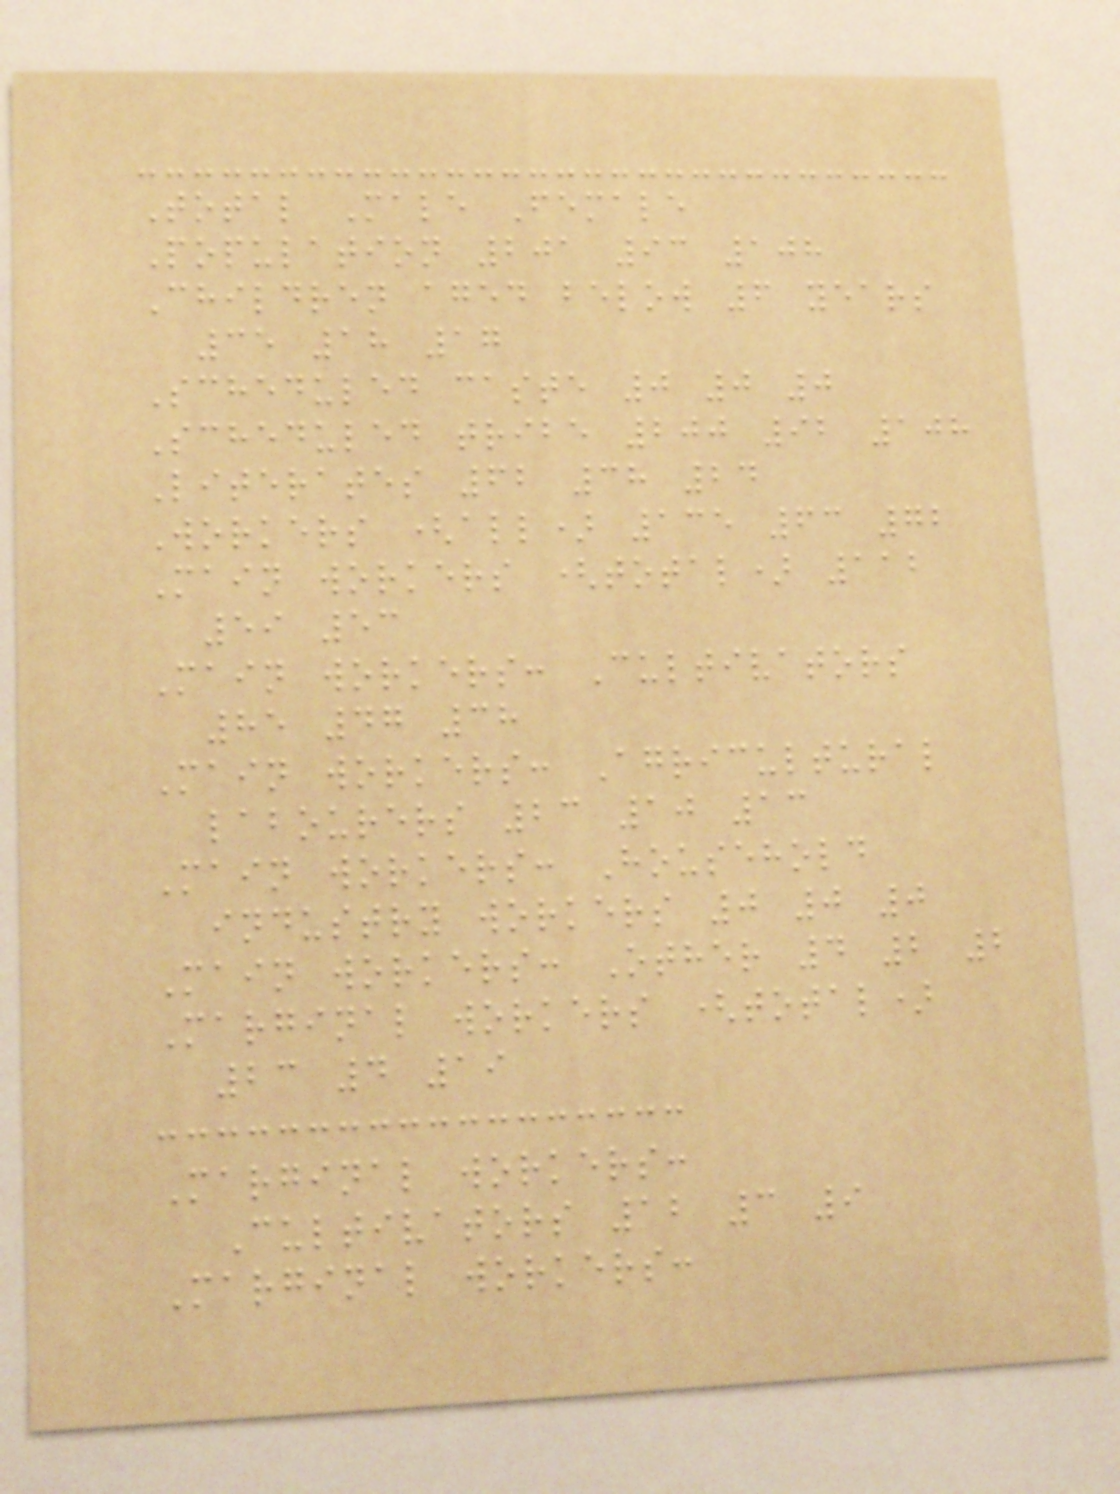Total Male Female
Population 201 93 108
Children aged below 6 years
35 18 17
Scheduled caste 0 0 0
Scheduled tribe 200 92 108
Literates 62 38 24
Workers (all) 135 63 72
Main workers (total) 112
59 53
Main workers: Cultivators
85 47 38
Main workers: Agricultural
labourers 23 10 13
Main workers: Household
industry workers 0 0 0
Main workers: Other 4 2 2
Marginal workers (total)
23 4 19
Marginal workers:
Cultivators 12 3 9
Marginal workers:
